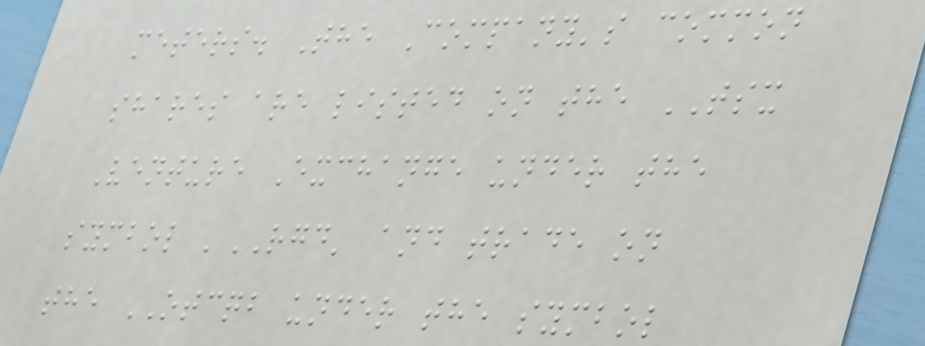meters. The Company's common
shares are listed on the TSX
Venture Exchange under the
symbol 'RGD' and trade on
the OTCQB under the symbol
